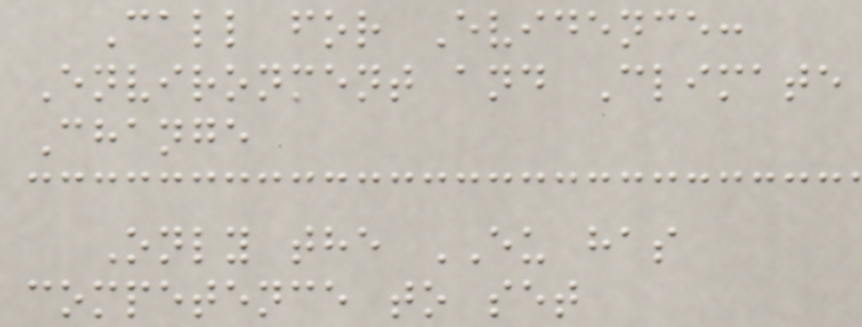Call for Evidence:
Environment and Climate
Change
Only the EU has
competence to set
